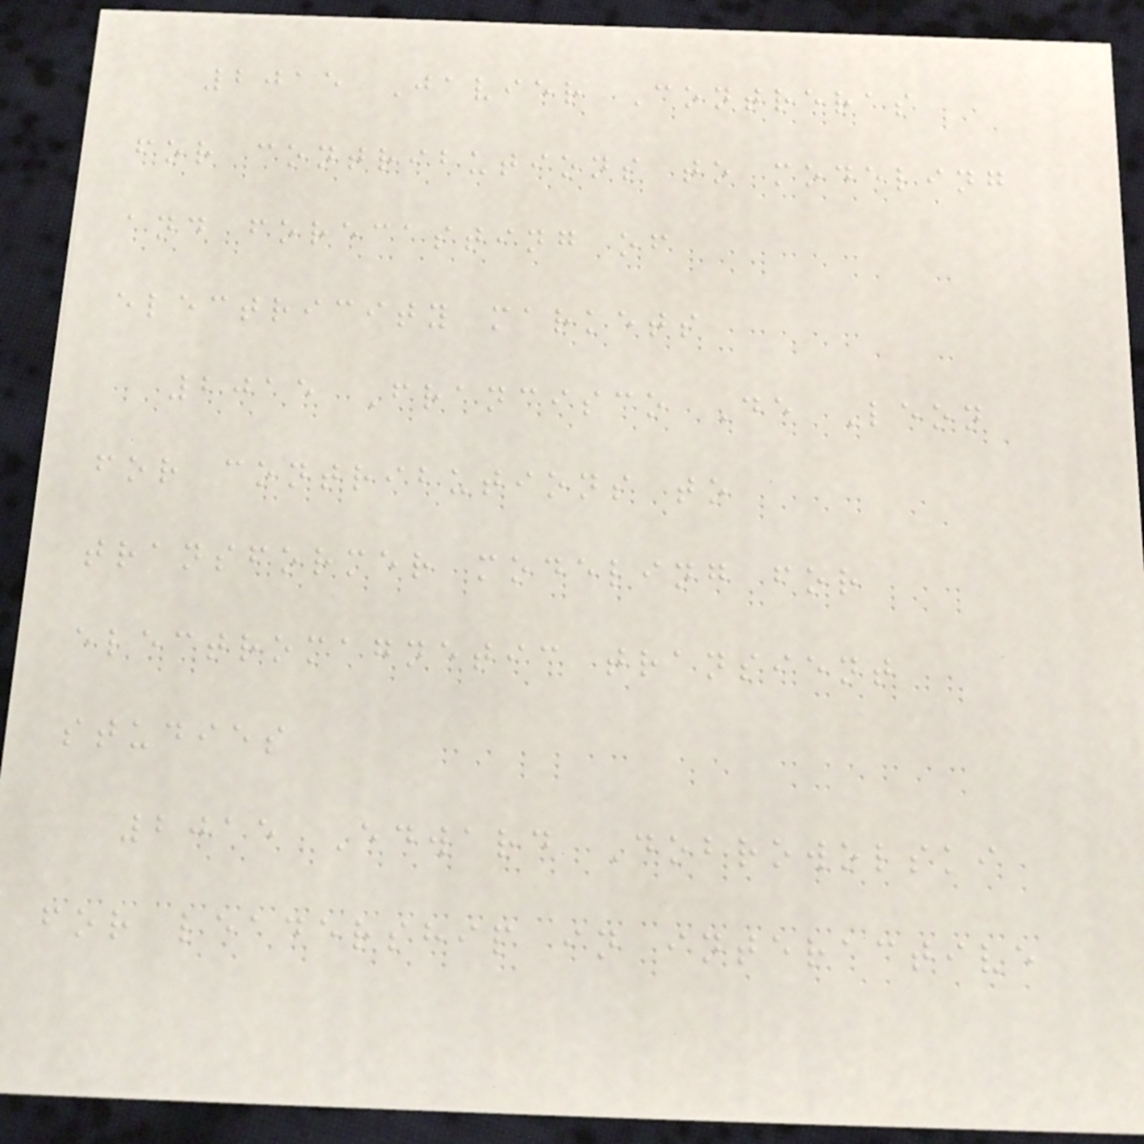2015 Javier Contreras
for contributions to modeling
and forecasting of
electricity markets
2015 Francisco De Leon
for contributions to
transformer modeling for
electromagnetic transient
studies
2015 Edward Dobrowolski
for leadership in interactive
